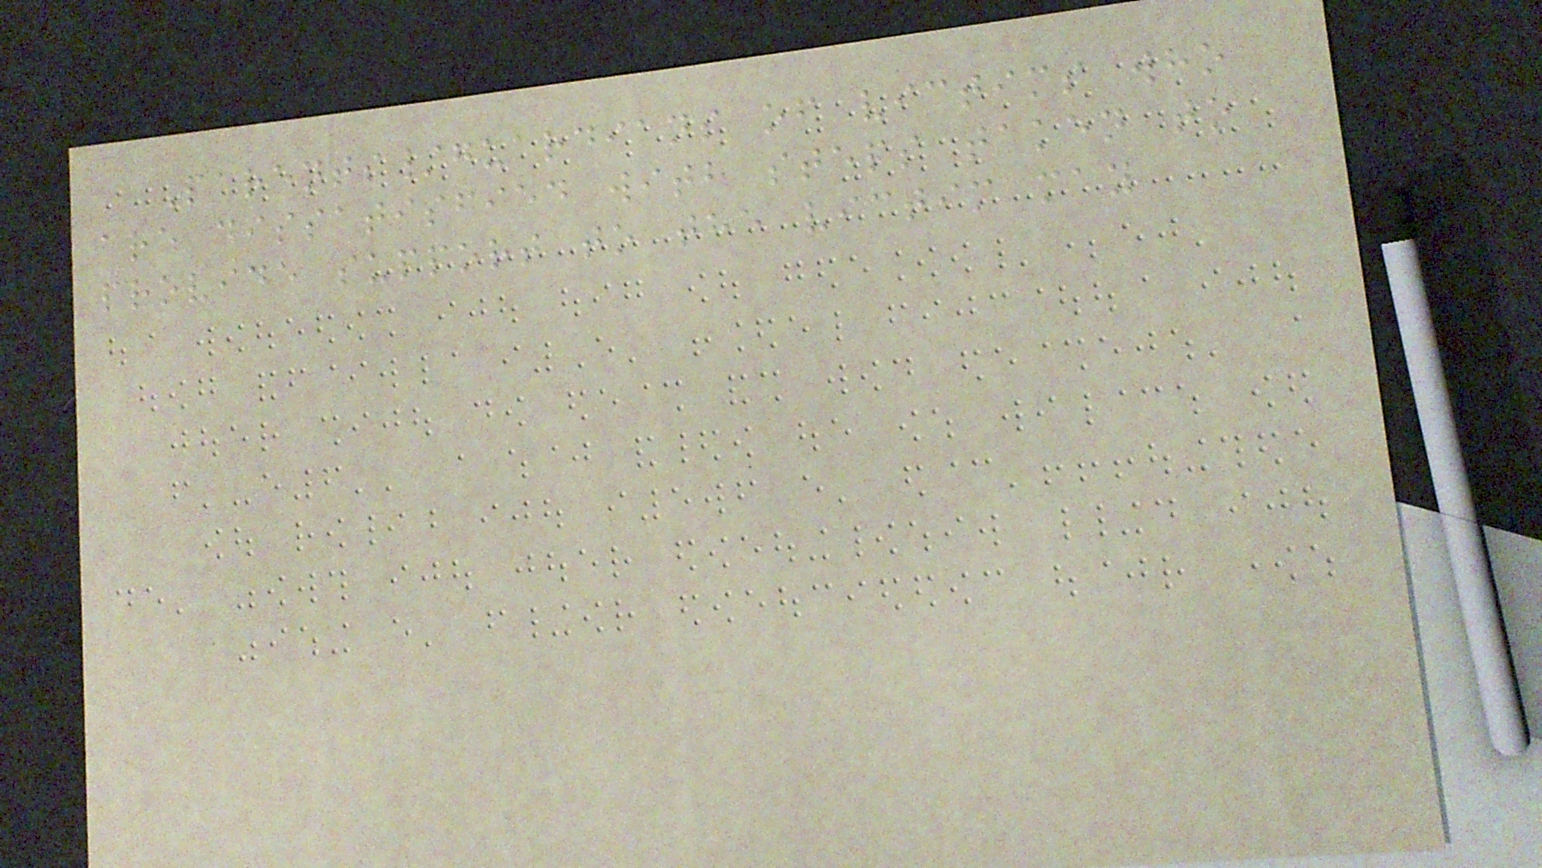Parents/guardians of victims who
are dissatisfied with steps taken to
provide support to the victim may
